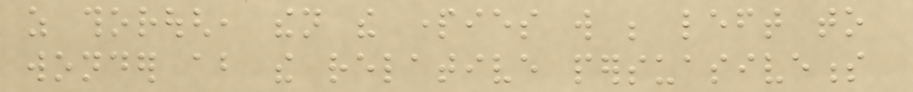as thorough, then the parties will be left to
wonder about the relative persuasiveness
